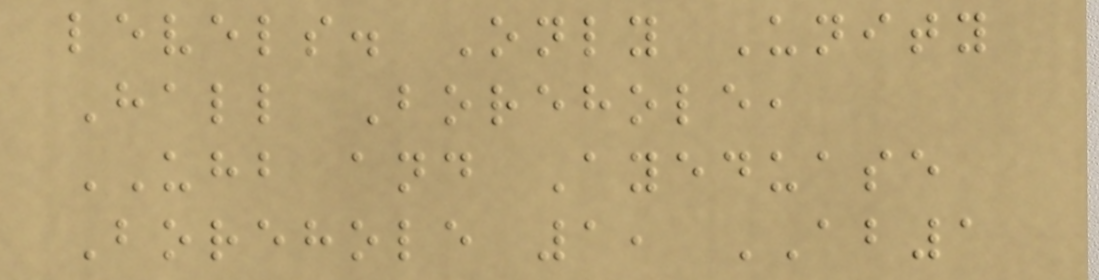levels. Only Unity
Hall Borehole,
UHB and Ayeduase
Borehole 1, AB1
